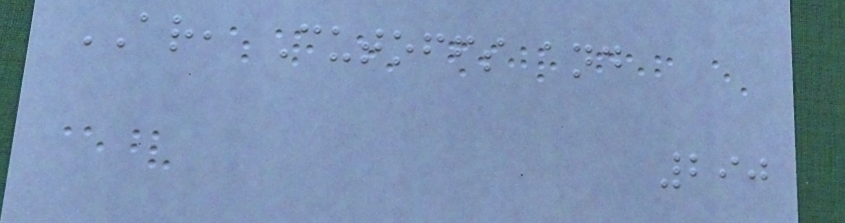AR, Cutoffs and
290
